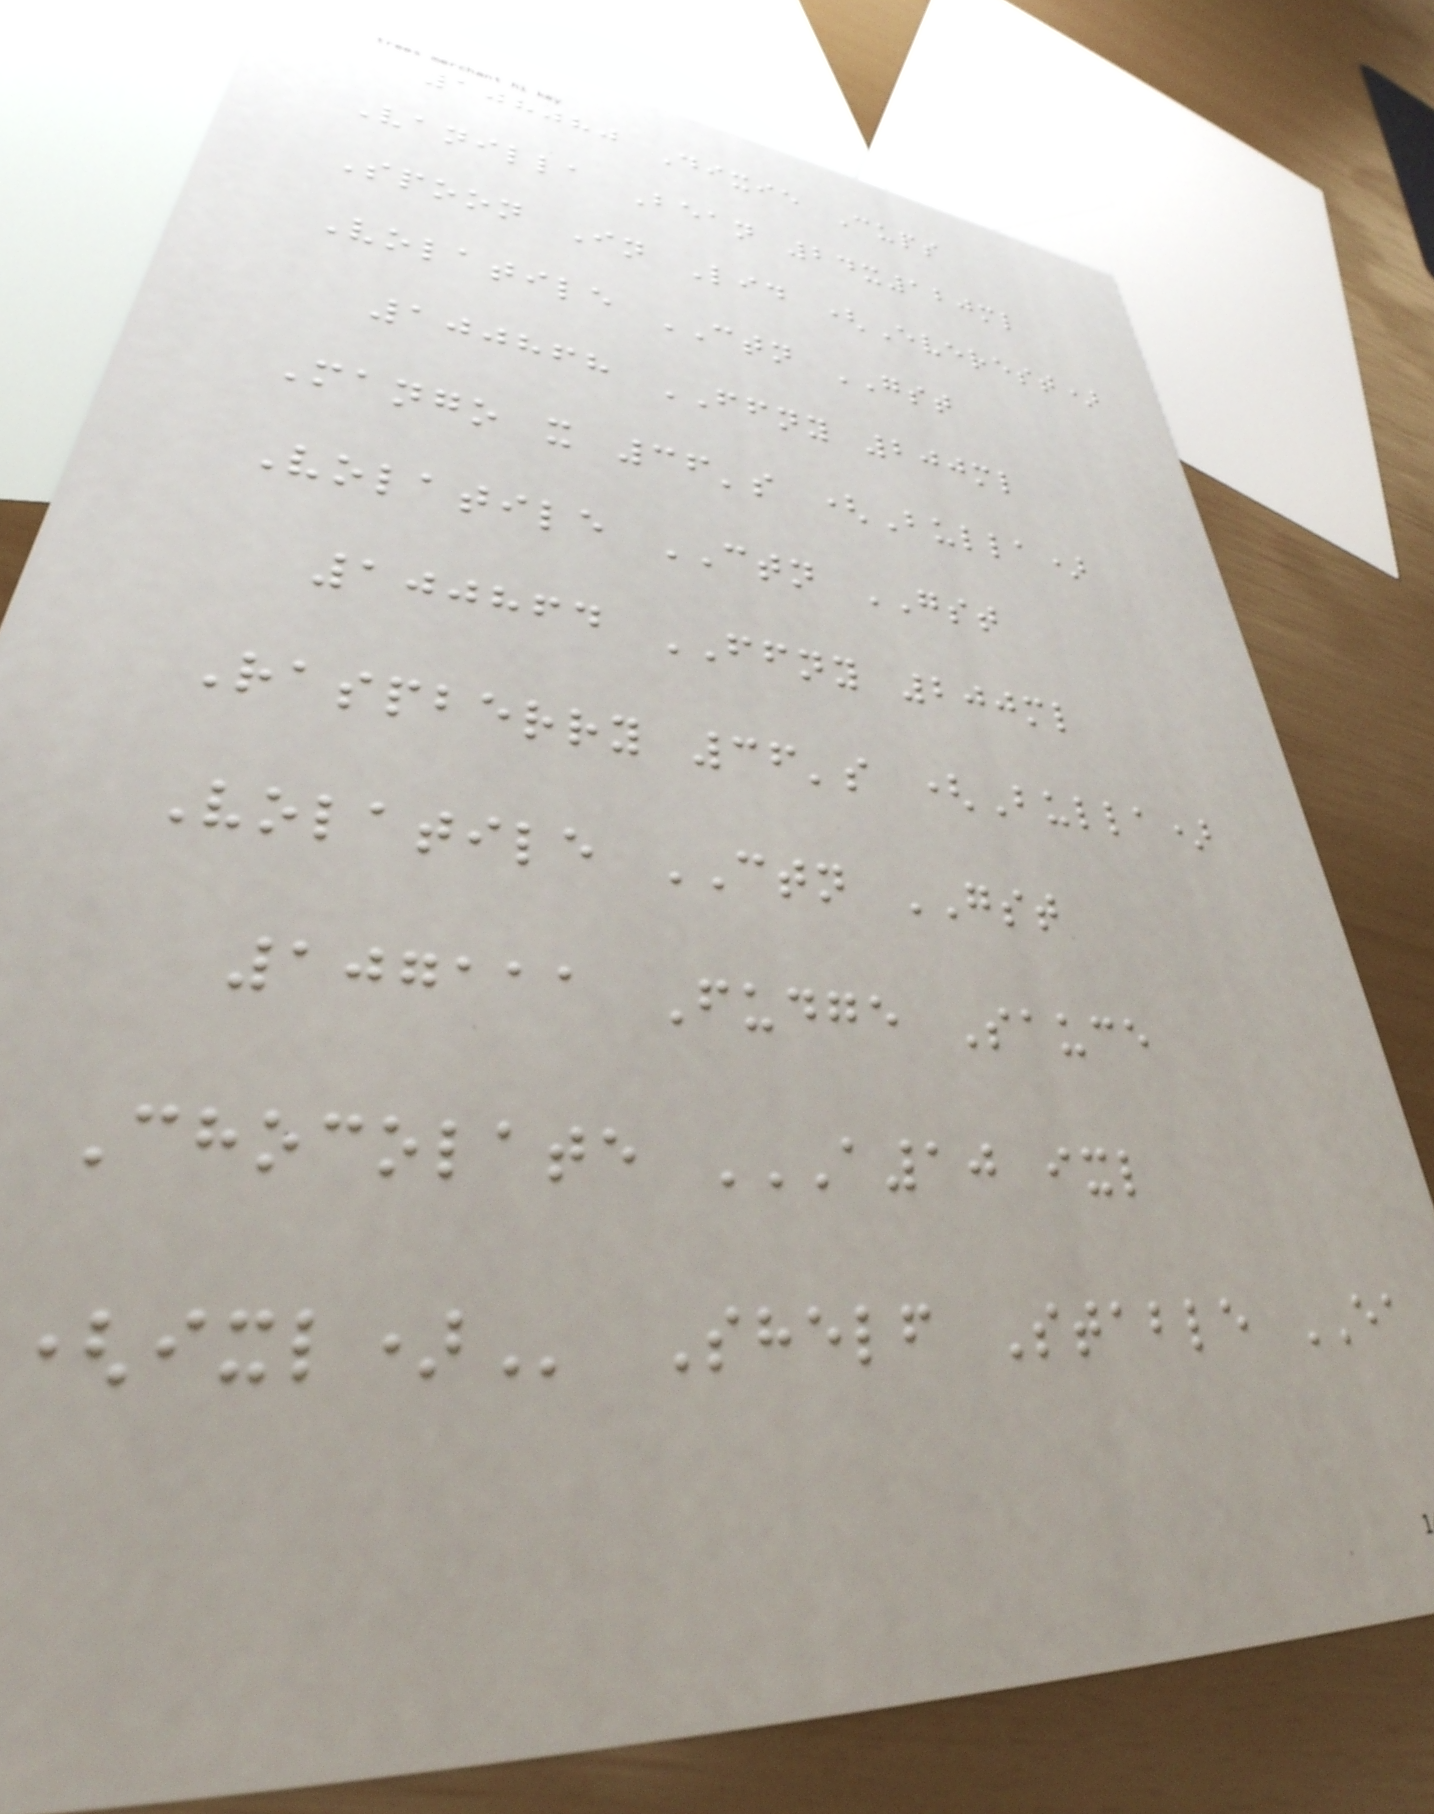108080 Dixie Cups
Vanilla Bean 24x120ml
Spoon In Lid (Everest)
Volatile CTN GST
100868 FFNY 200ml
Mango x 36's (Bulla)
Volatile CTN GST
100864 FFNY 200ml
Raspberry 36's (Bulla)
Volatile CTN GST
107111 Fudge Sauce
Chocolate A10 IXL
(IXL) Shelf Stable EA
